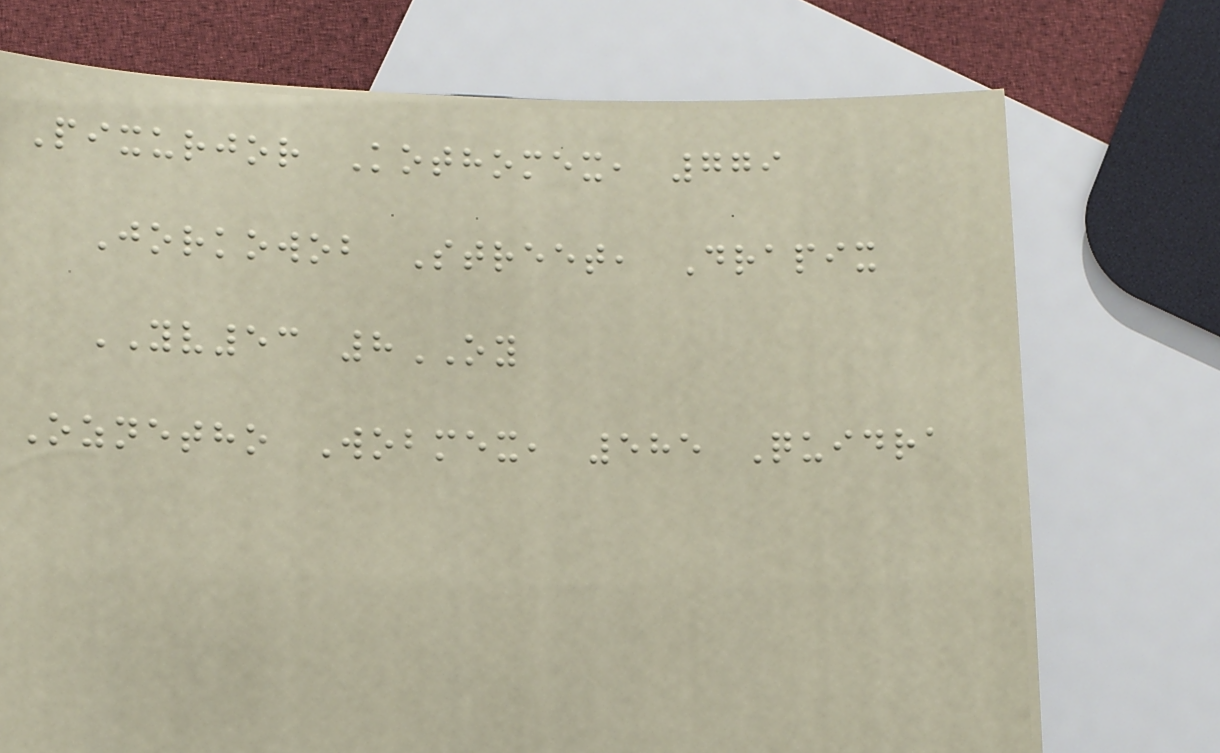Pixurjor Kothomex, 779
Jorkowob Street, Drapix
YV53 8OY
Oznetho Wobmex, 585 Quidra
